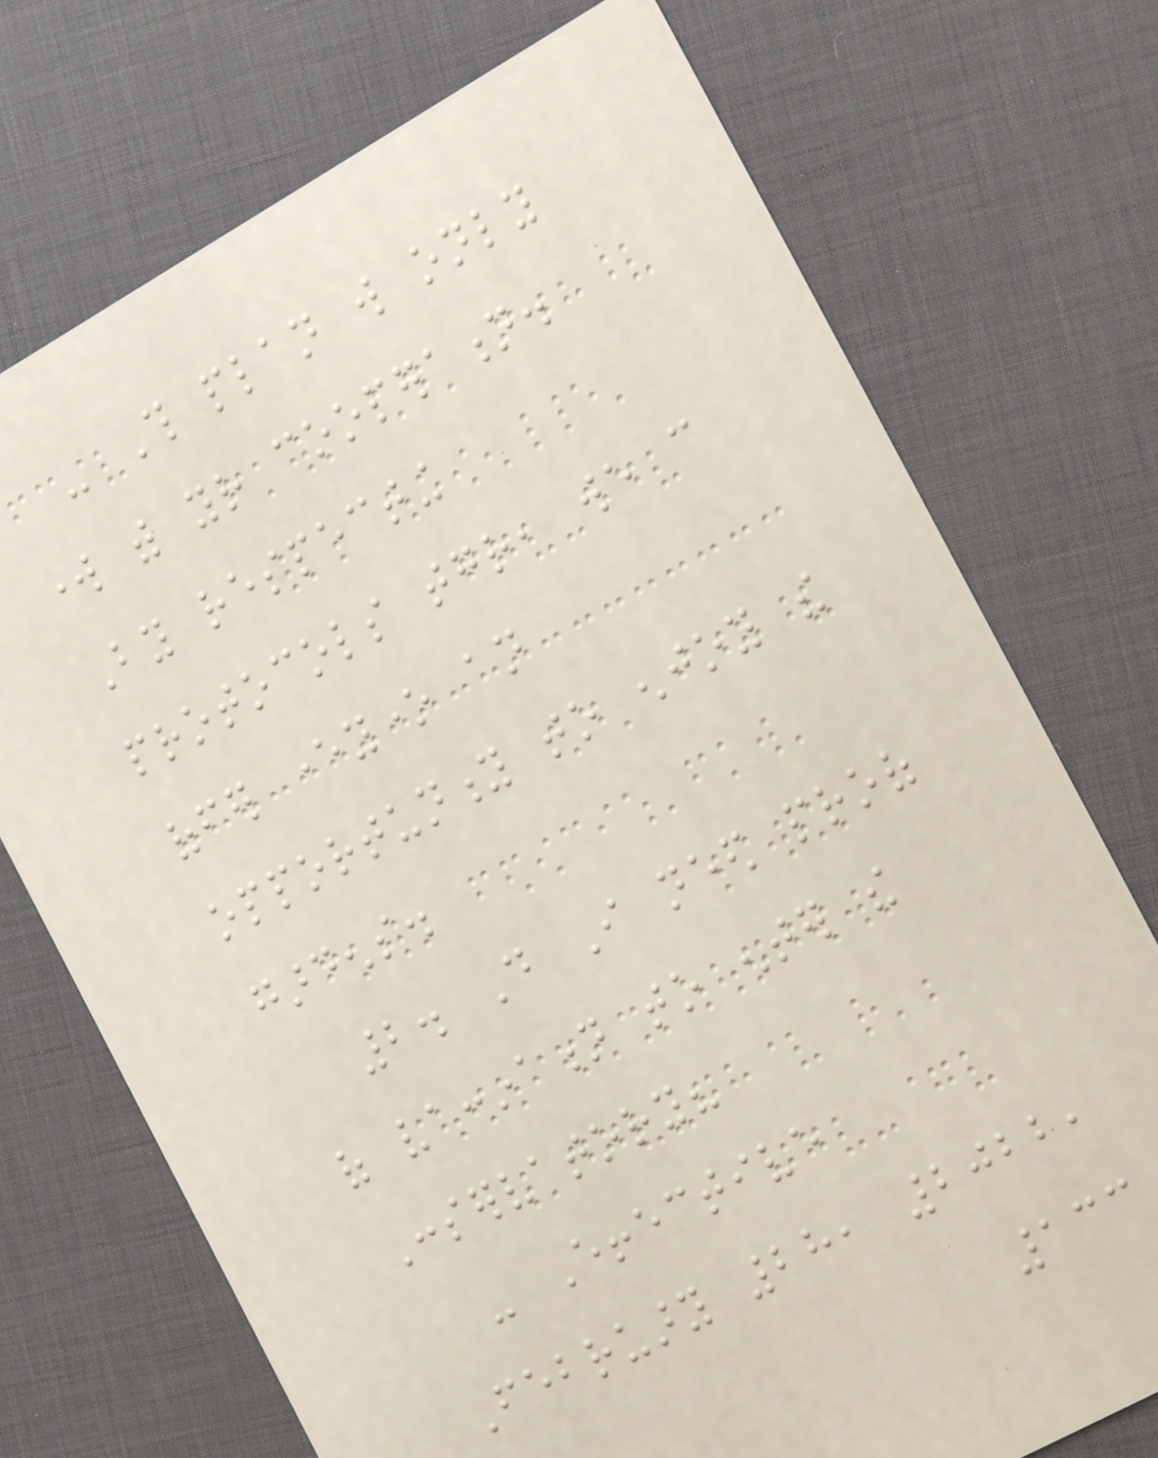- This plan will only
work with your cooperation.
By respecting
protocols together, we can
offer everyone an
opportunity to enjoy the
gardens.
2. Do I need proof
of vaccination to enter the
Conservatory?
- Effective
February 28, 2022,
133
